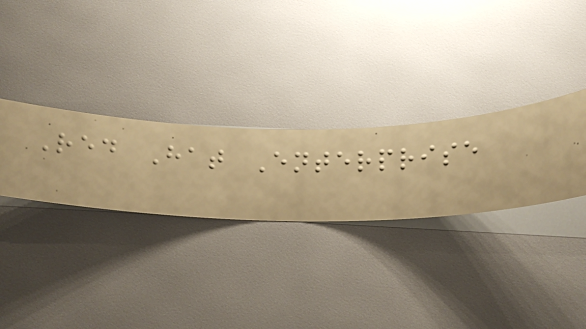Red Hat Enterprise
